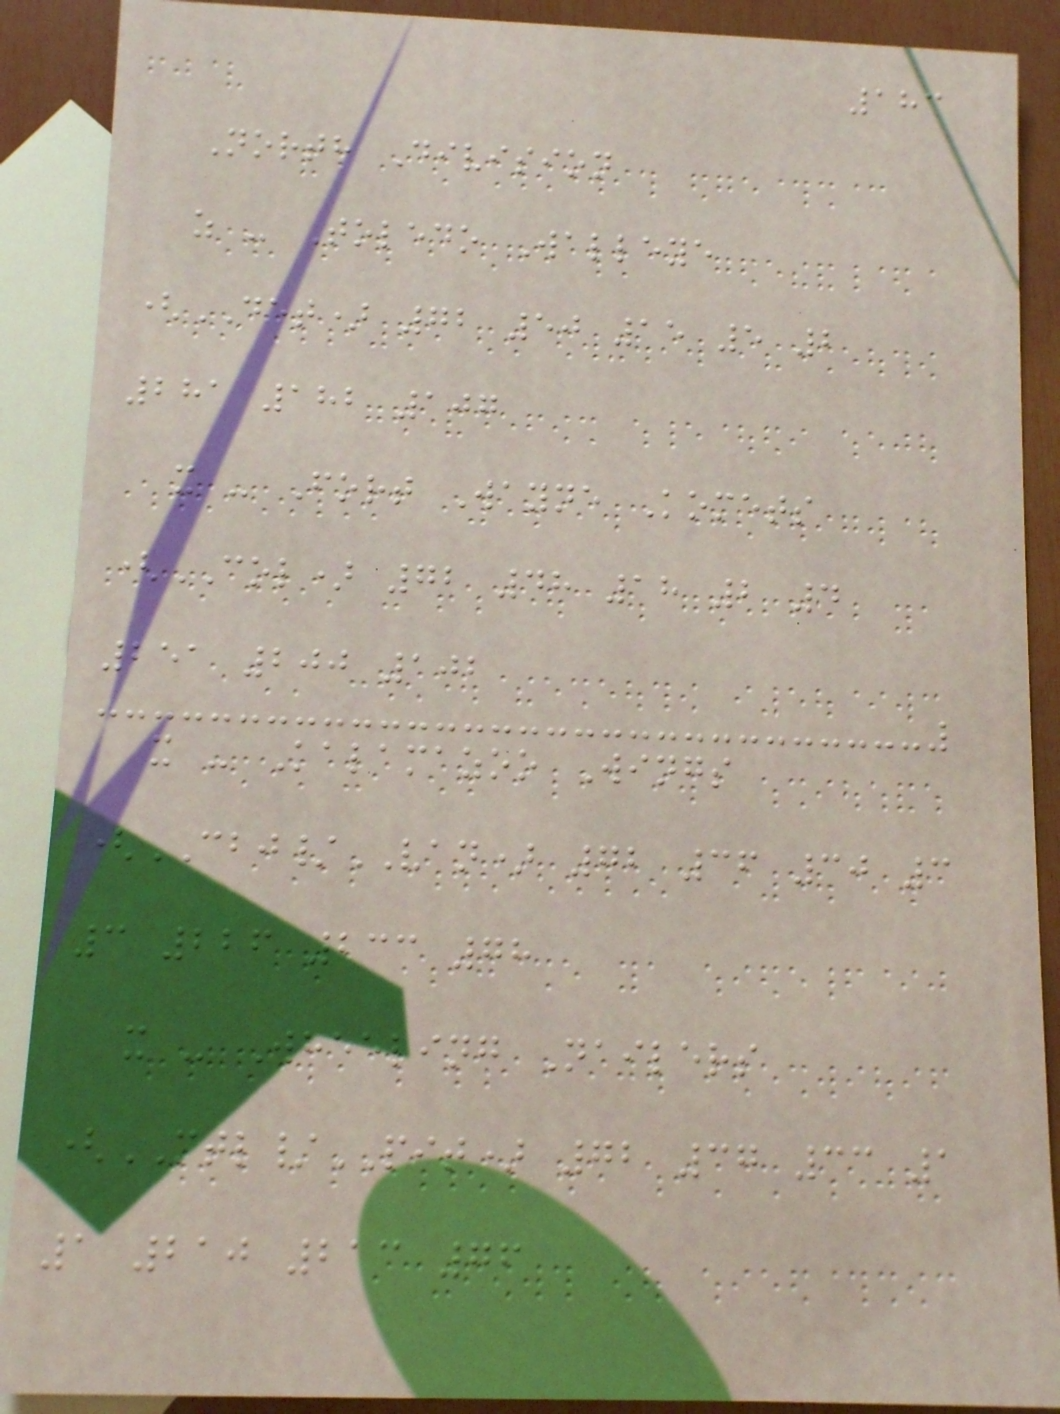183
North Division
z - Toledo Walleye
(DET) 72 50 15 5 2
281 182 107
x - Fort Wayne Komets
(COL) 72 48 18 2 4
251 200 102
x - Kalamazoo Wings
(CBJ/VAN) 72 36 30 3
3 226 233 78
x - Wheeling Nailers
(MTL/PIT) 72 37 33 1
1 210 213 76
